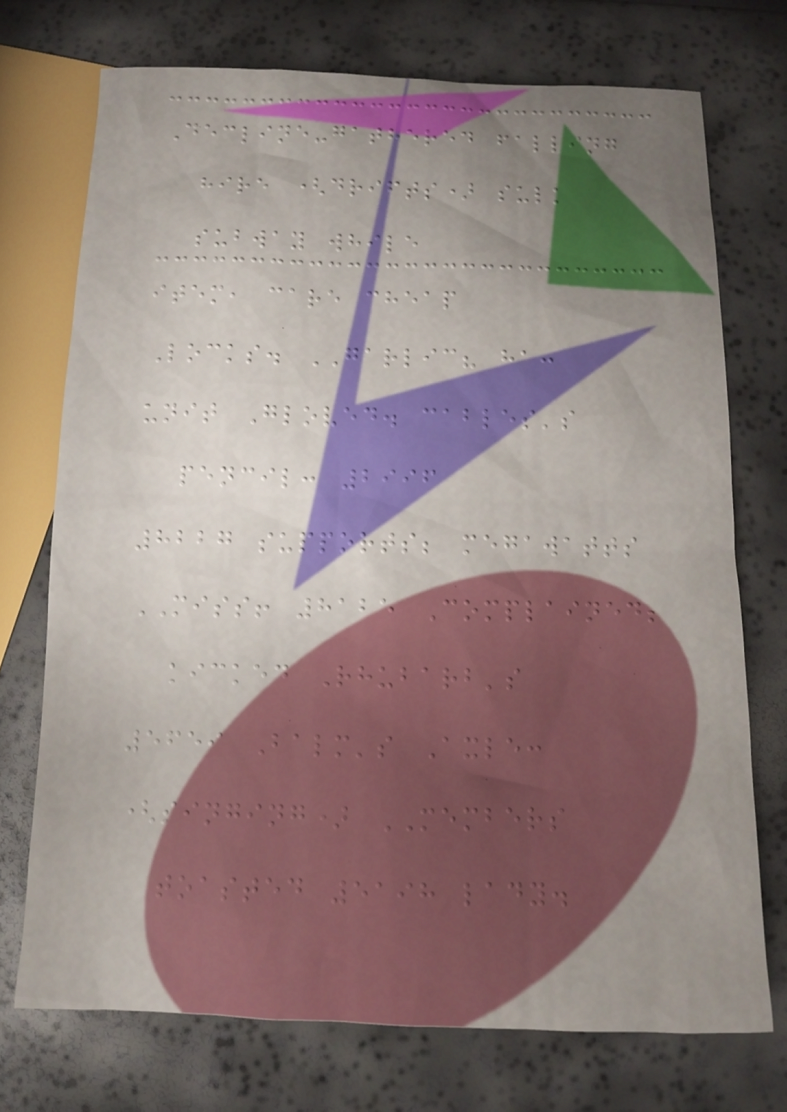Decline-gathered falling
hire (drifts) sulk
subway while
item, care cheap
Locks. GARLIC? ha:
unit Gloved. cables's
pencil: 2996
8227 supports; megawatts
MISS! 8125 Complained;
kicked Rhubarb's
5659 Balm's Axle:
(singing) MEMBERS
toasted 5198 lady.
